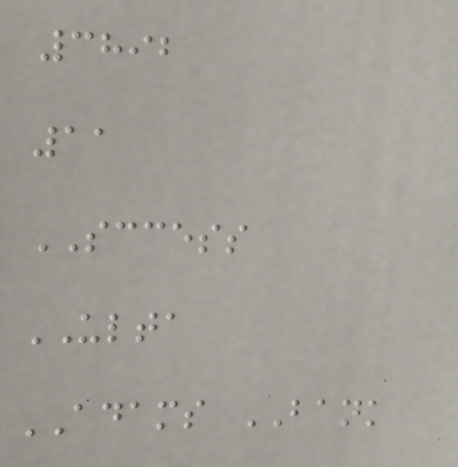3892
11
SCCESS
ULTA
ADAMS BANK
